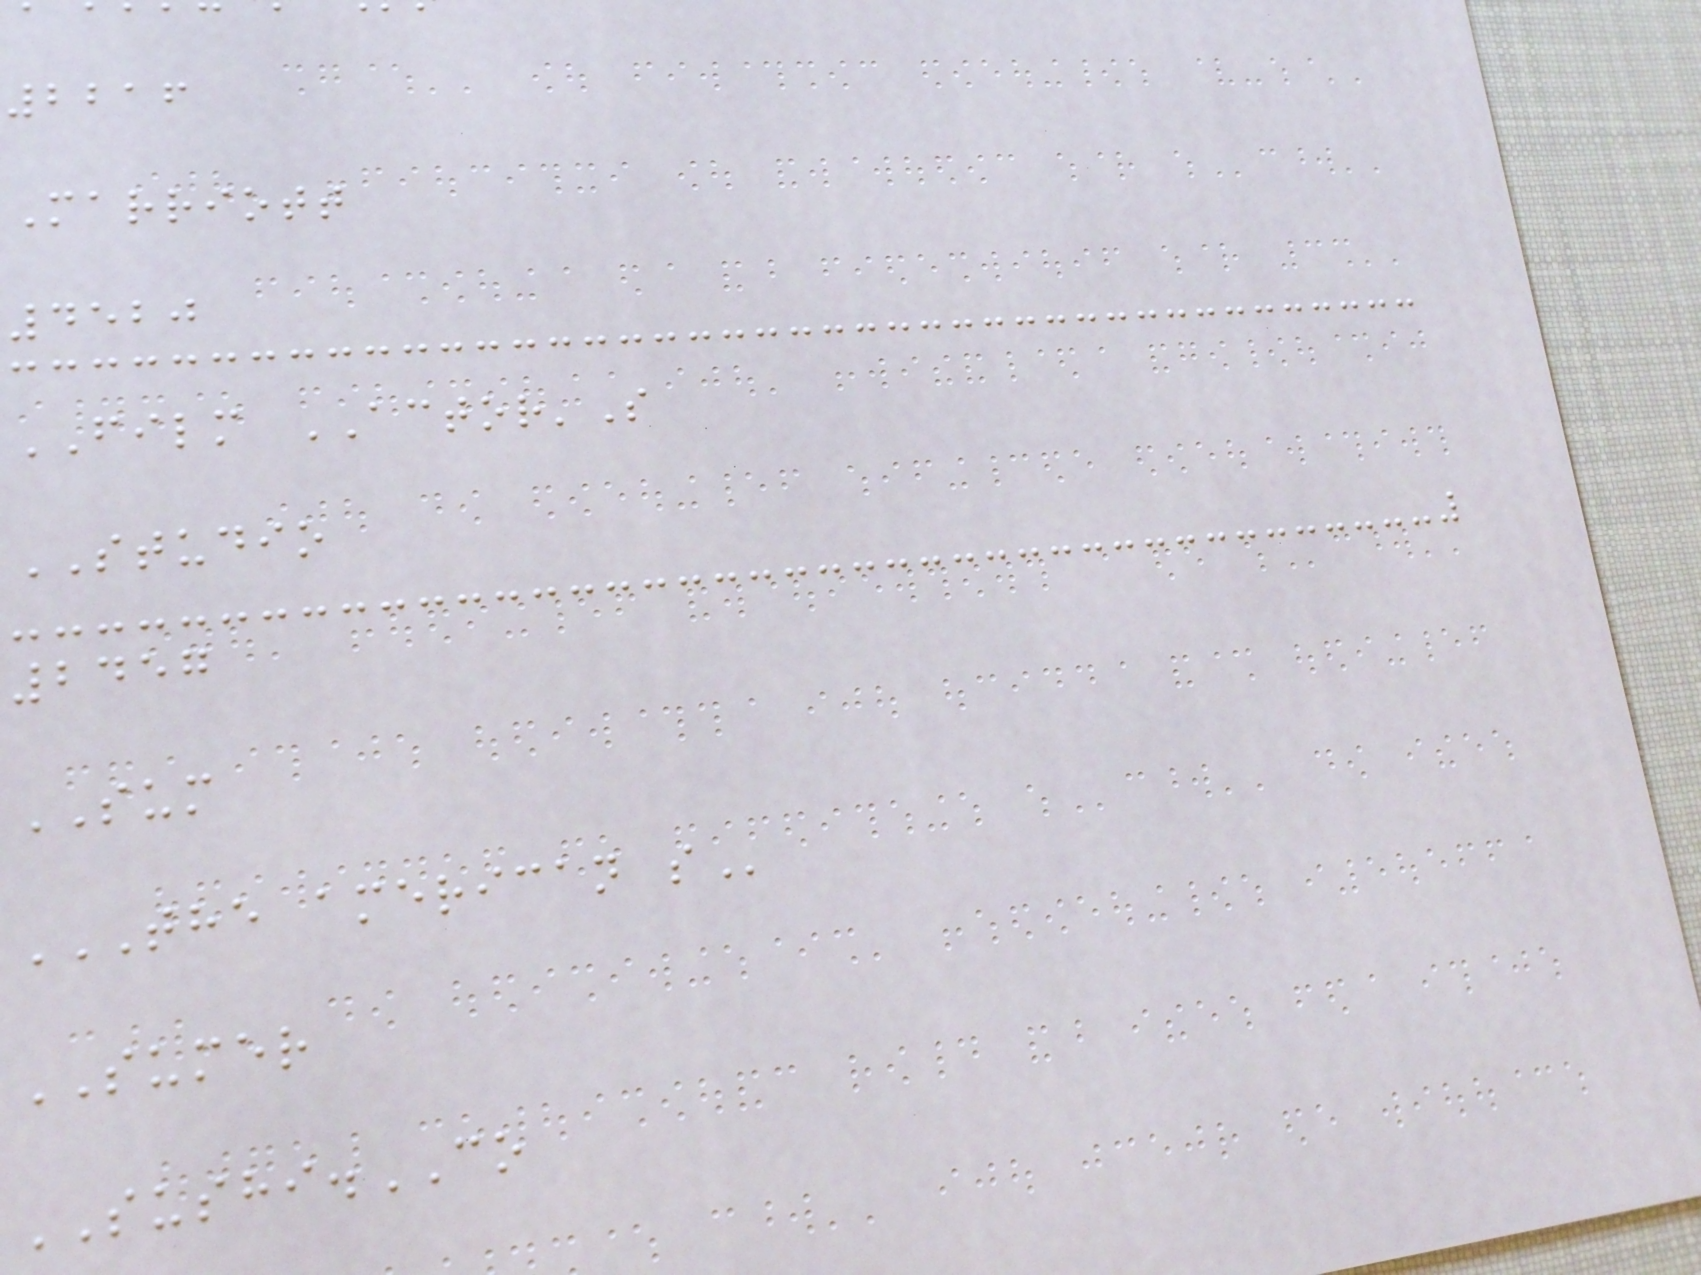2216
Marriott
4520
FILM ACTOR'S
STUDIO
2457
SUM
THE AMERICAN S
SUMER
SUSHI.CO
